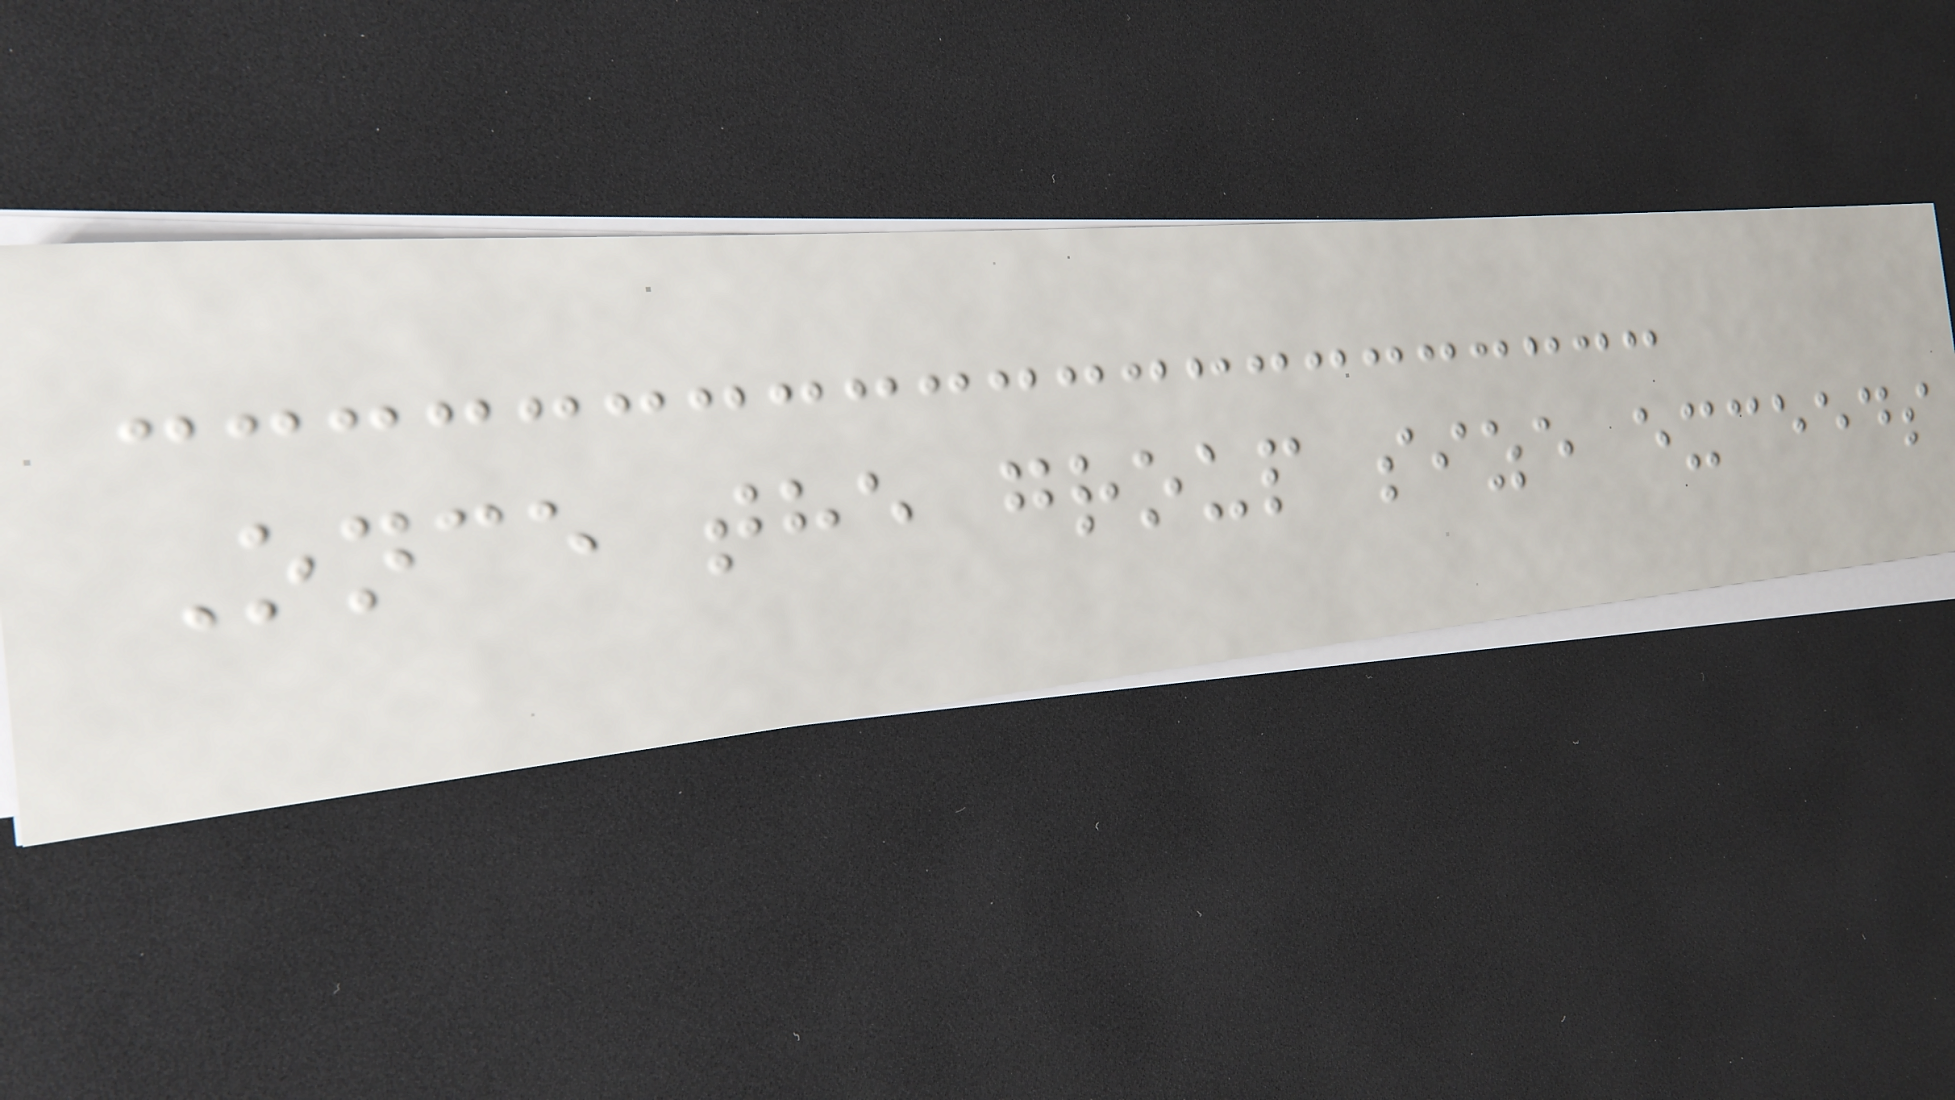Once the group size exceeds
